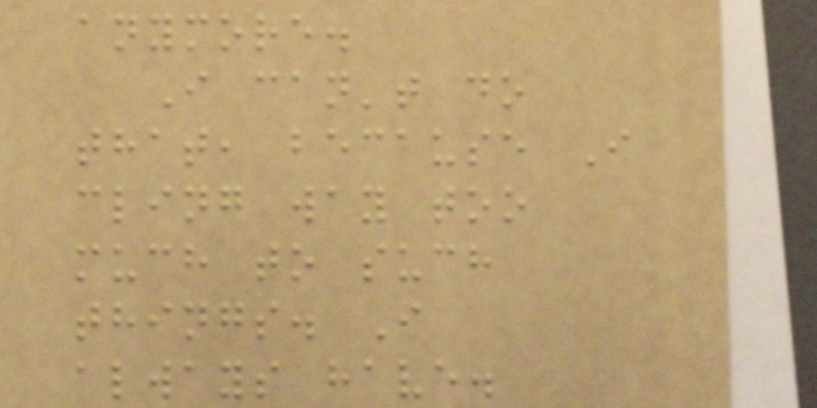anymore.
I can't do
that, because I
cling way too
much to such
things. I
always have.
